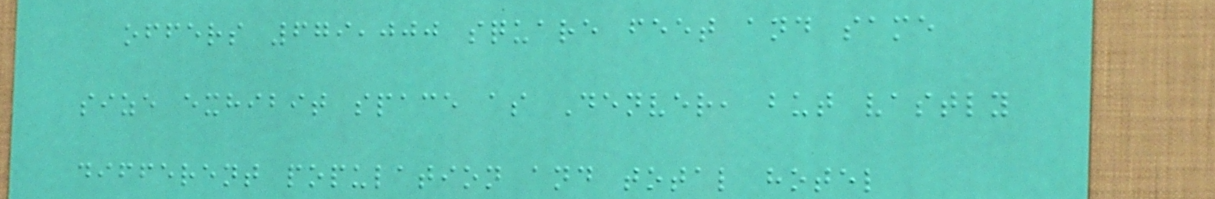offers 679,000 square feet and same
size exhibit space as Denver, but vastly
different population and total hotel
